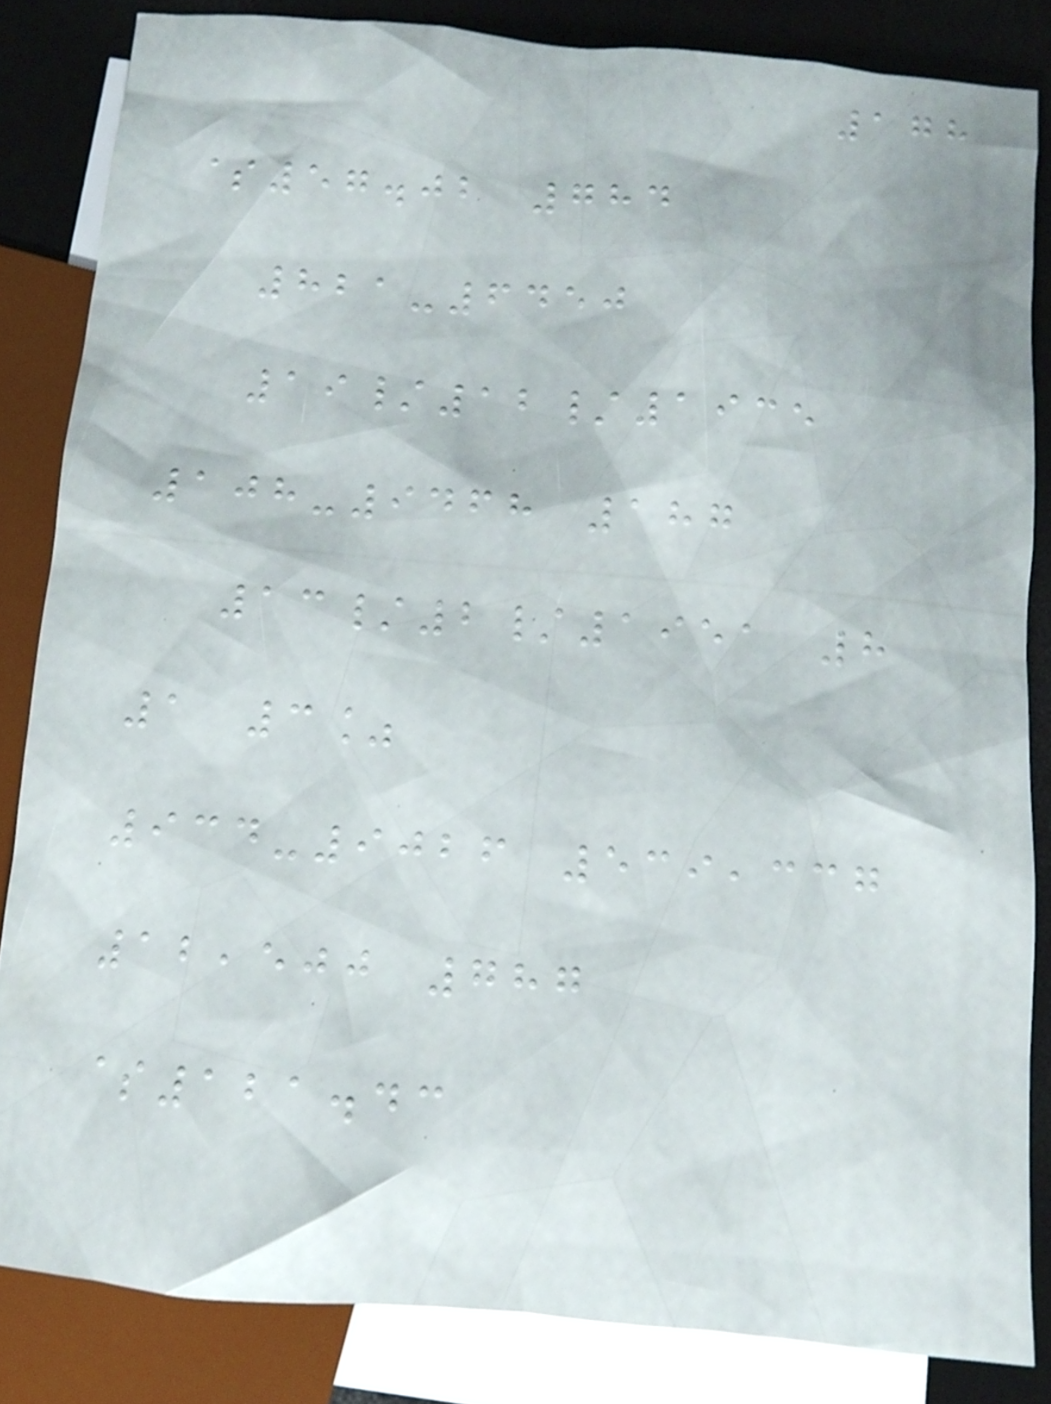178
$57.02 784
821-6450
19/12/1935
108-9468 187
13/2/1951 8
1 3%
934-9026 539,337
12,500 787
$121.43
